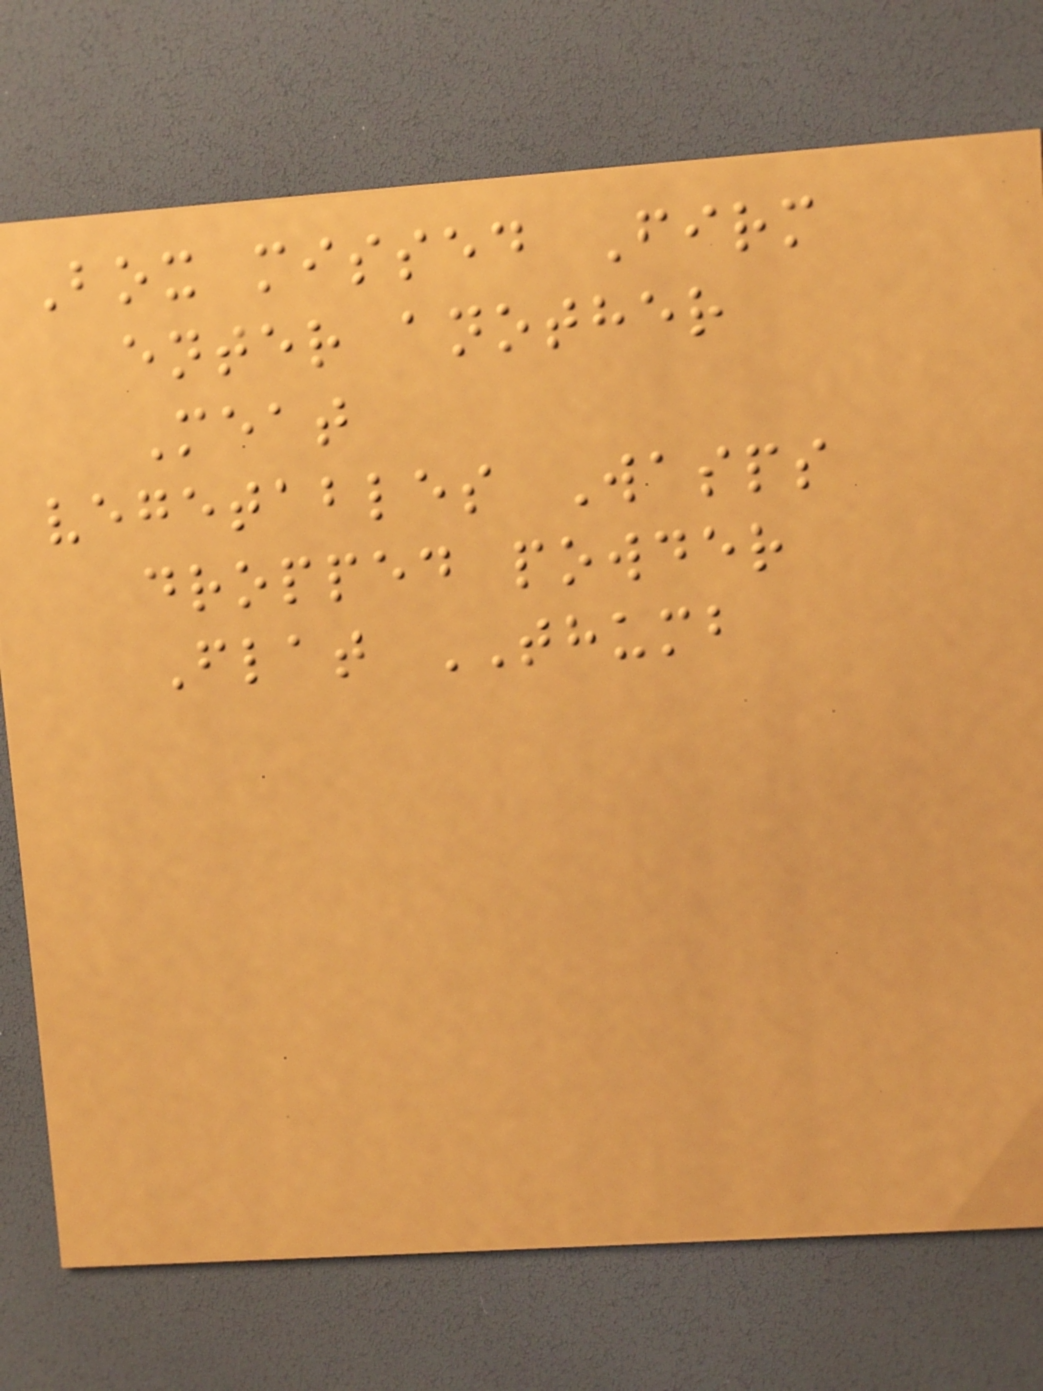Box missed Firm
enter another
Meat
vegetables Wasps
dropped powder
Flat THUMB
